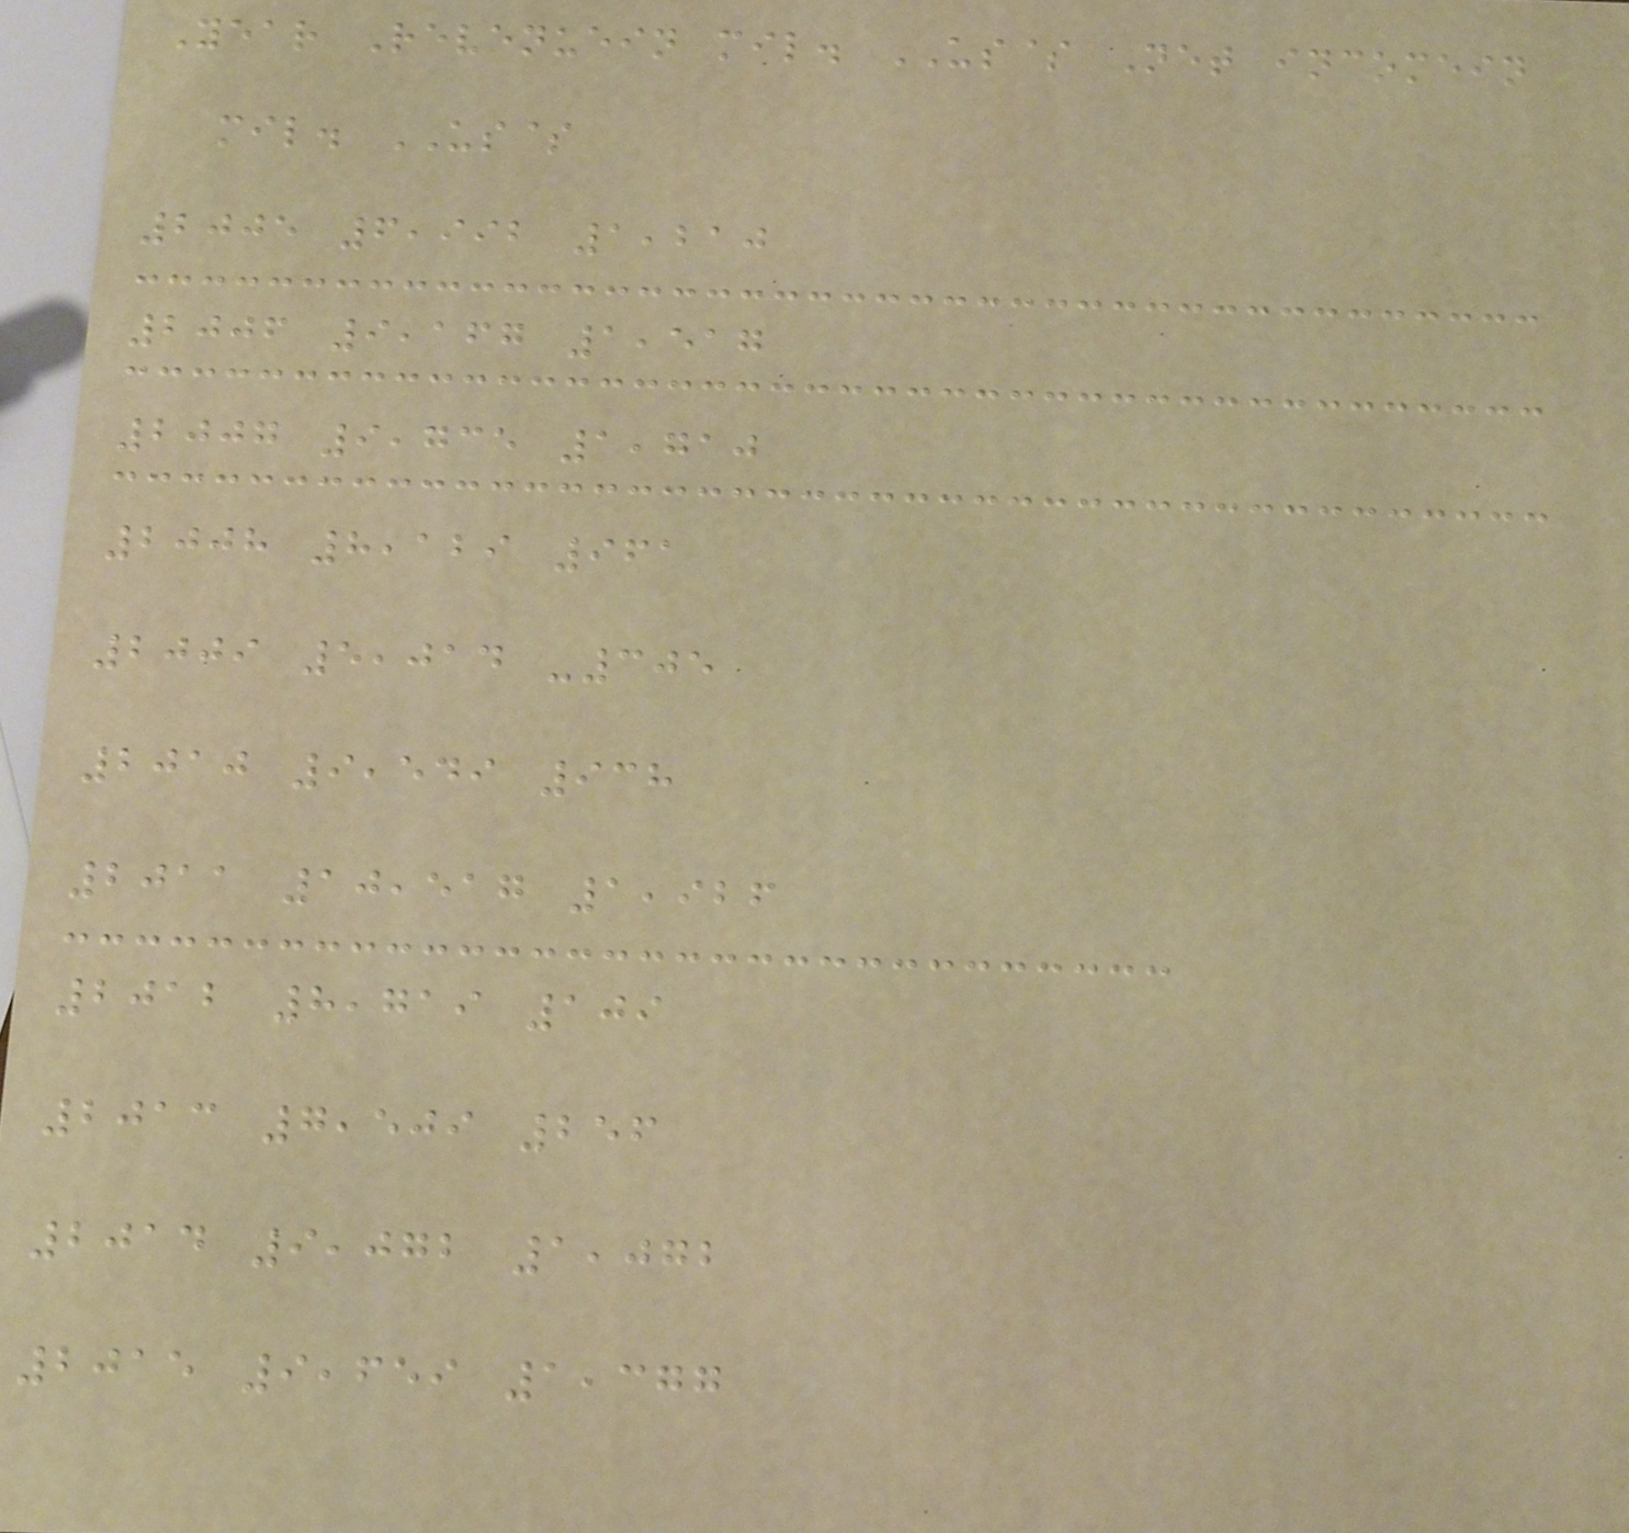Year Revenuein mil. US$ Net incomein
mil. US$
2005 6,992 1,210
2006 9,167 1,517
2007 9,735 1,710
2008 8,129 961
2009 5,014 -305
2010 9,549 938
2011 10,517 1,926
2012 8,719 109
2013 7,509 256
2014 9,072 1,072
2015 9,659 1,377
